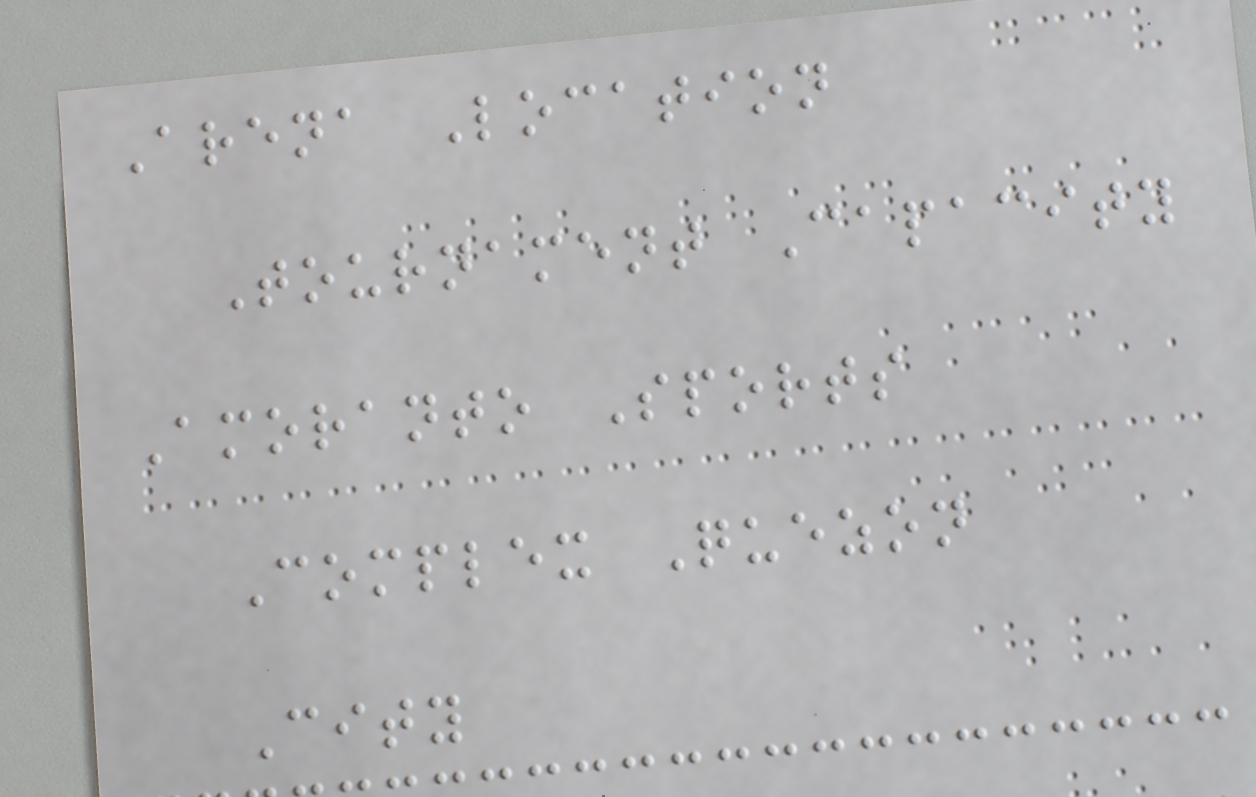Arena Location
Tournament Capacity
Amoranto Sports
Complex Quezon
City
